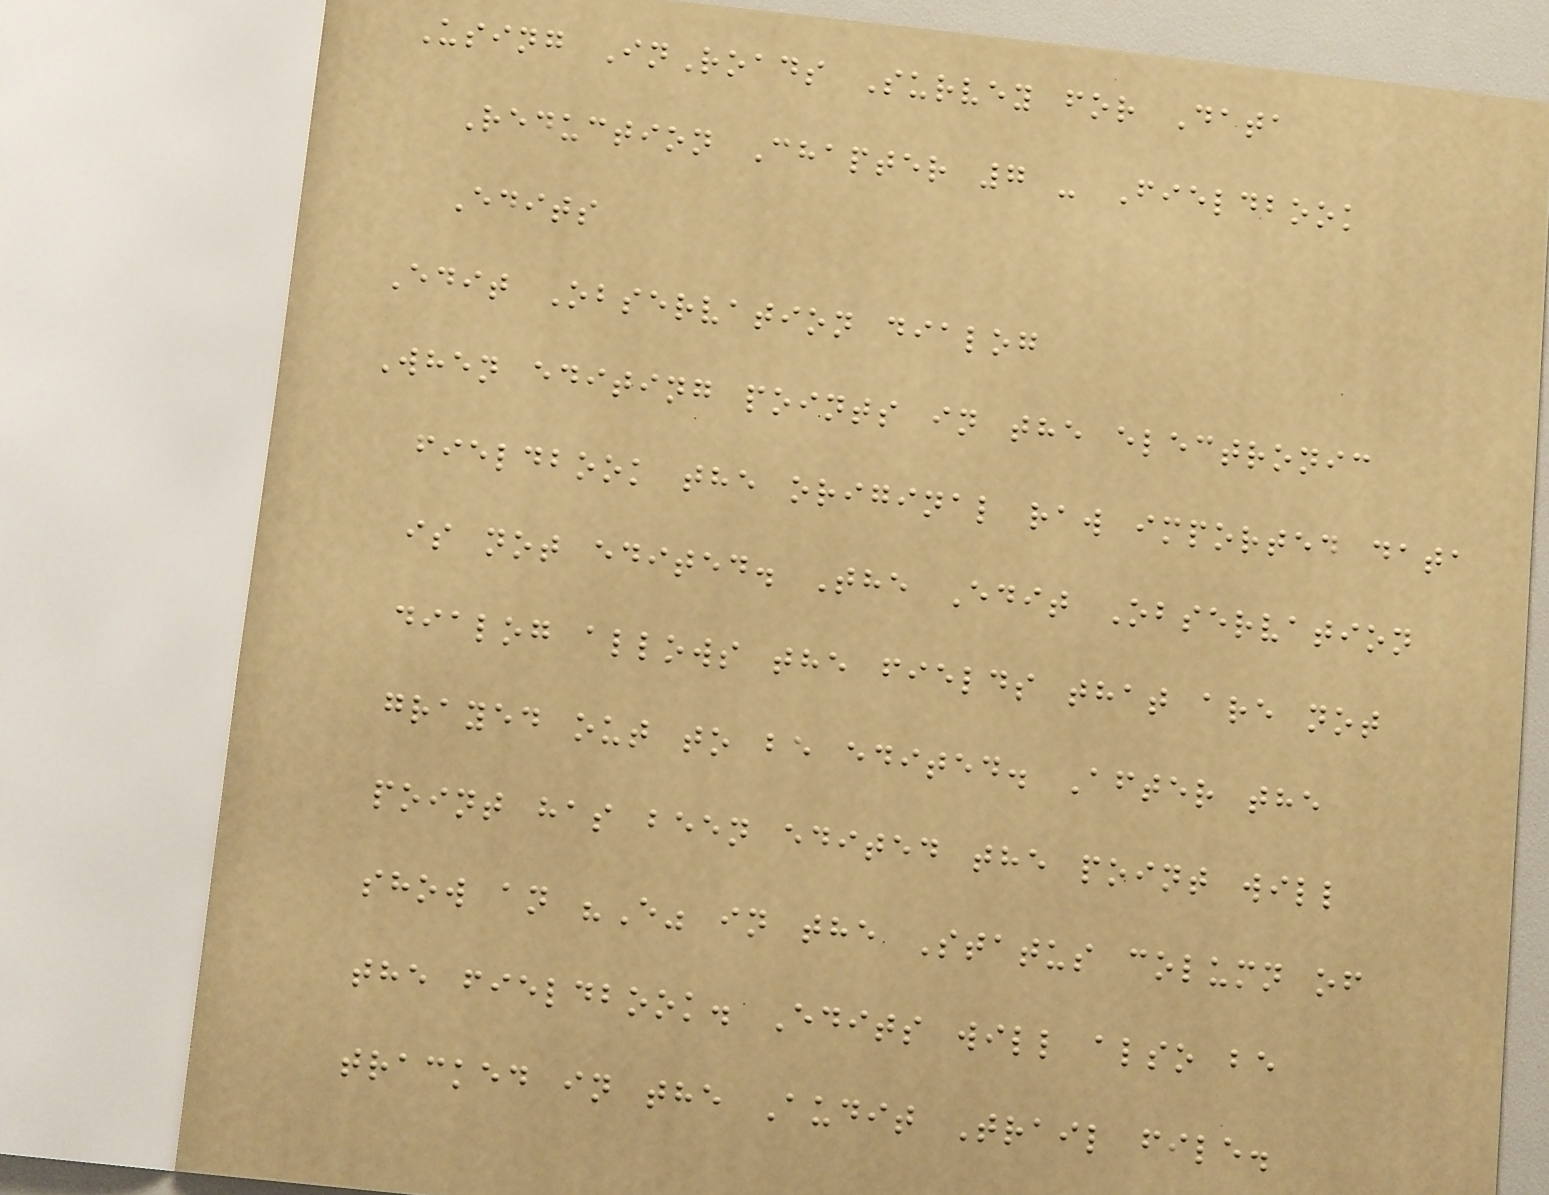Using InRoads Survey for Data
Reduction Chapter 7 - Fieldbook
Edits
Edit Observation dialog
When editing points in the electronic
fieldbook the original raw imported data
is not edited. The Edit Observation
dialog allows the fields that are not
grayed out to be edited. After the
point has been edited the point will
show an "E" in the Status column of
the fieldbook. Edits will also be
tracked in the Audit Trail file.
